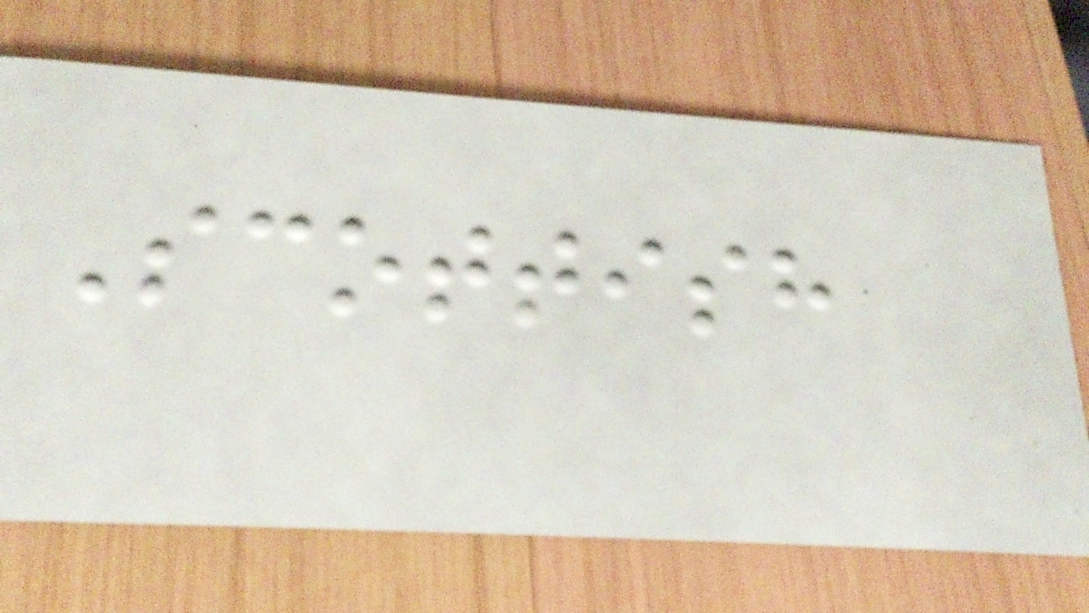Scottish
